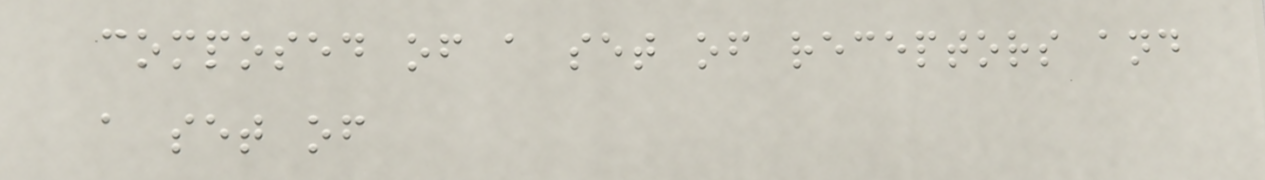composed of a set of receptors and
a set of
